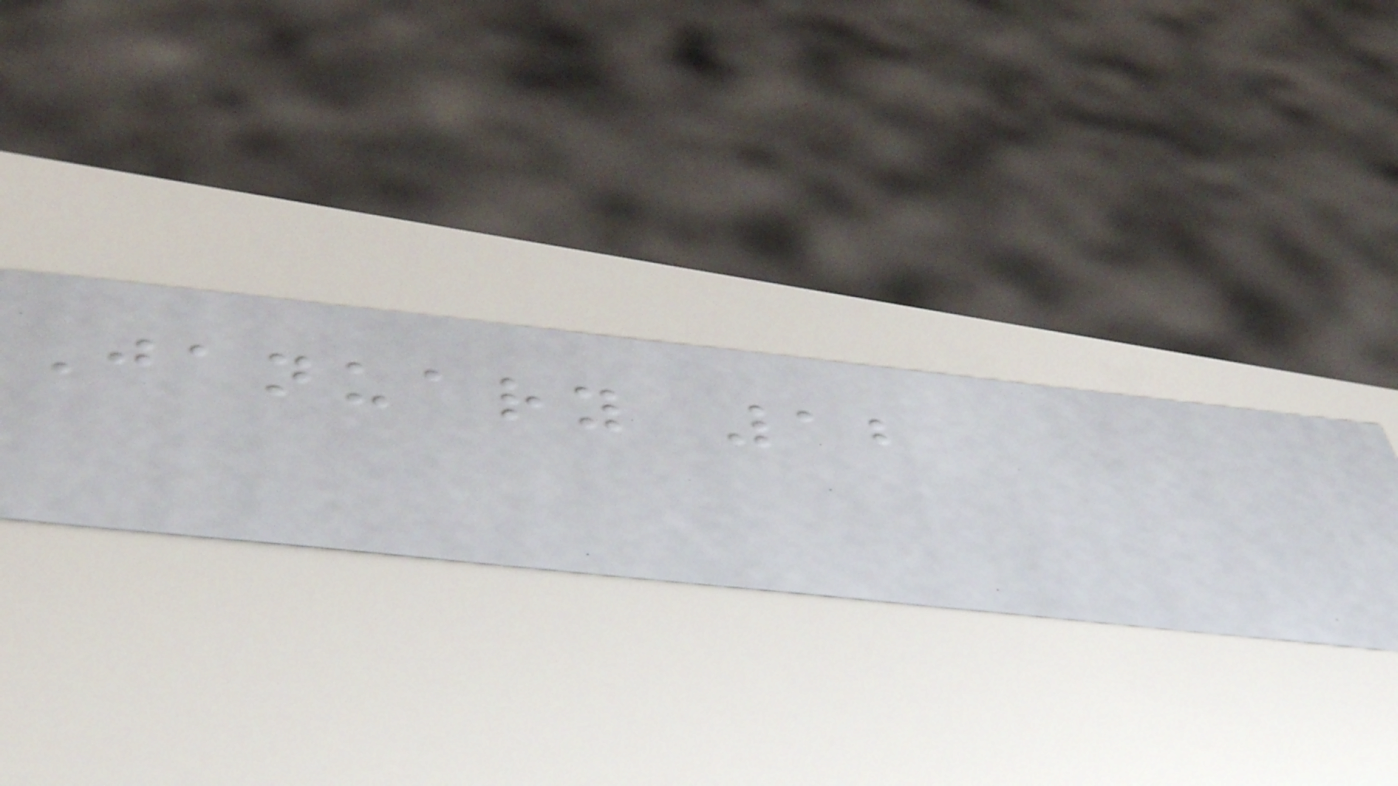January 12
